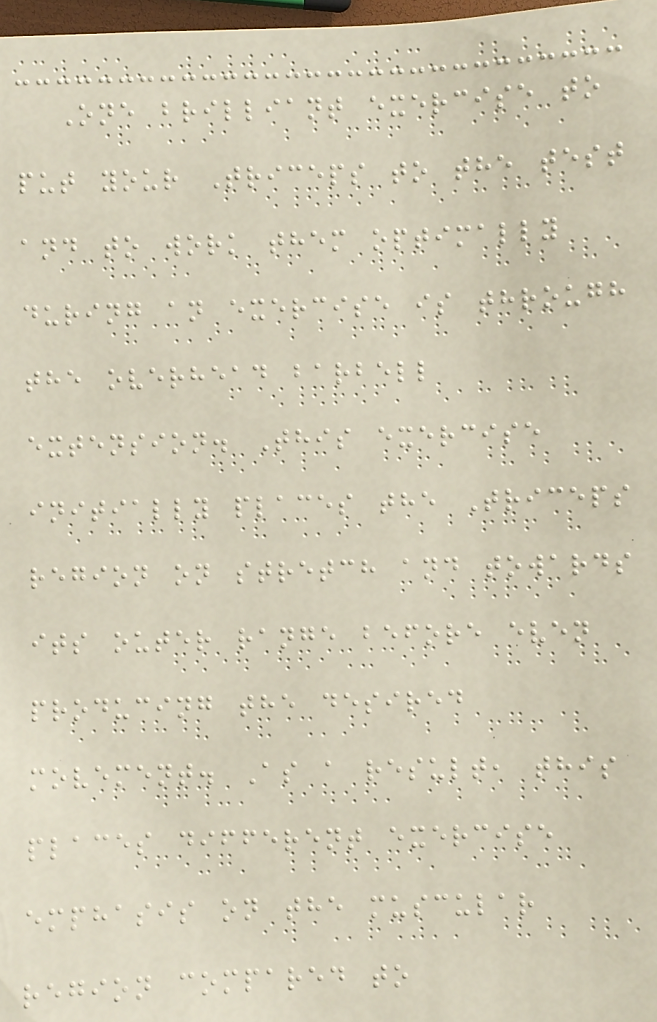One brilliant exercise to
put your Triceps to the test
and to work them optimally
during an exercise is through
the overhead barbell
extension. This exercise
initially places the Triceps
region on stretch and towards
its outer range before even
producing the desired
movement. As a result, this
places different exercise
emphasis on the muscular
region compared to
